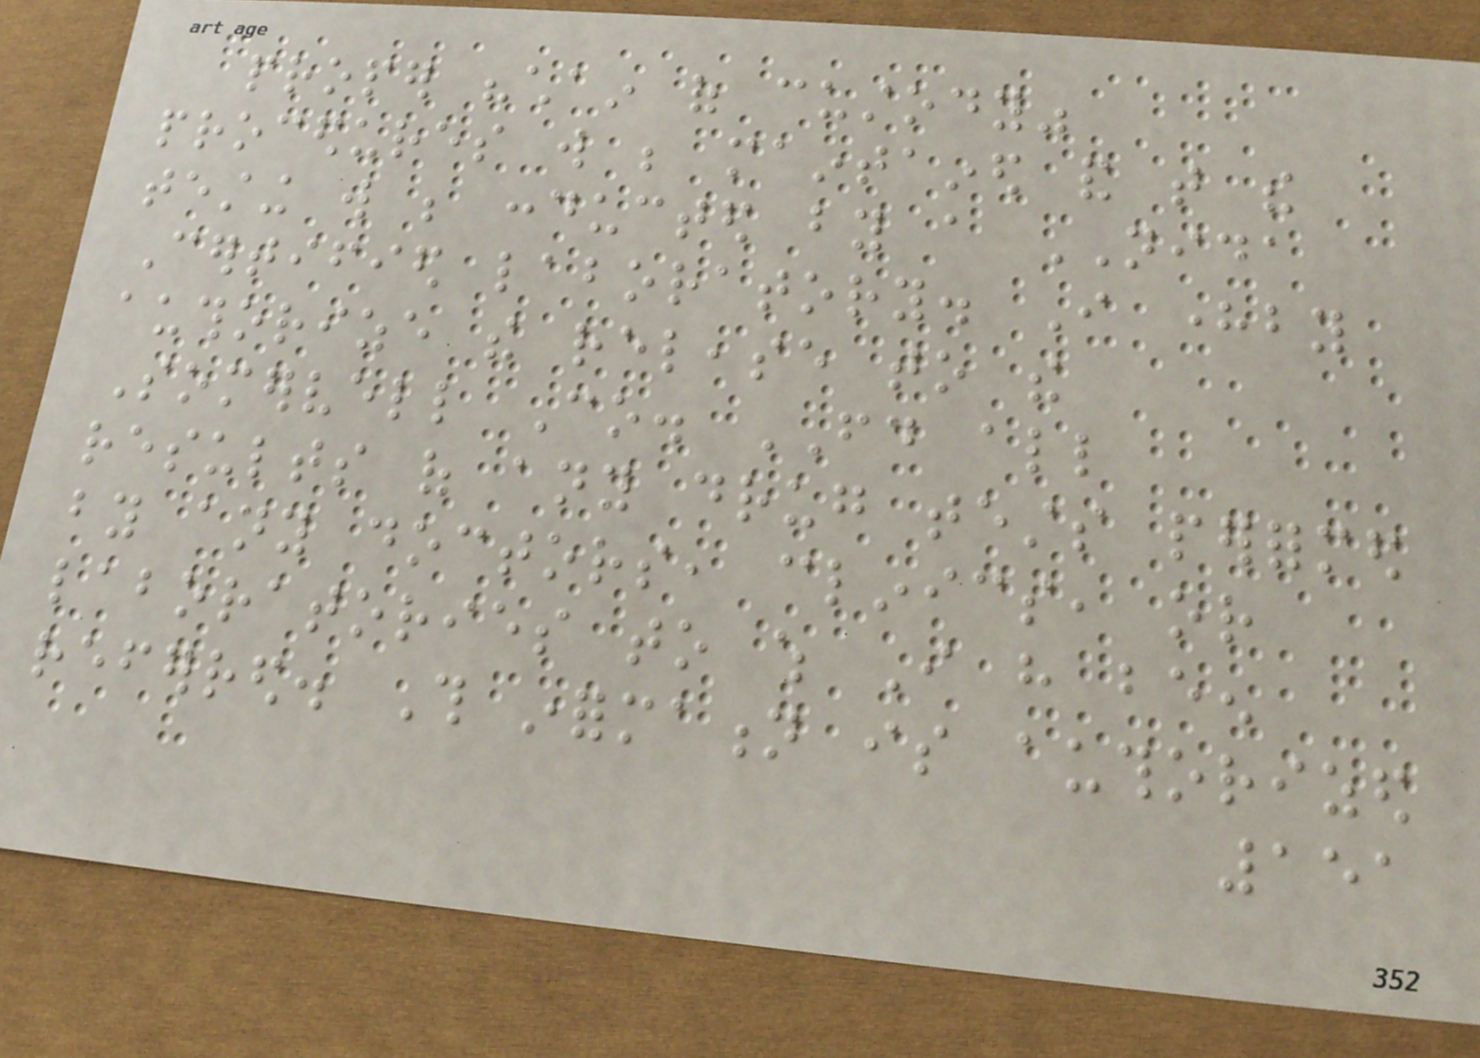proper "chain of custody"
procedures will be maintained and that the
testing will be conducted by a NIDA
Certified laboratory. I hereby
authorize the release to the
Somervell Co. FD all
results of any drug tests performed
by any doctors, clinics, or
laboratories to which I have been
referred. This information is authorized
151
